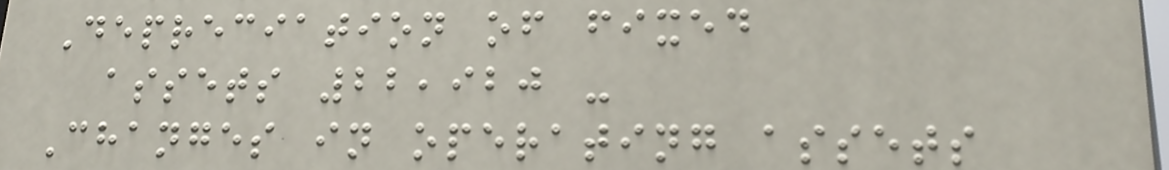Depreciation of fixed
assets 22,920 -
Changes in operating assets
